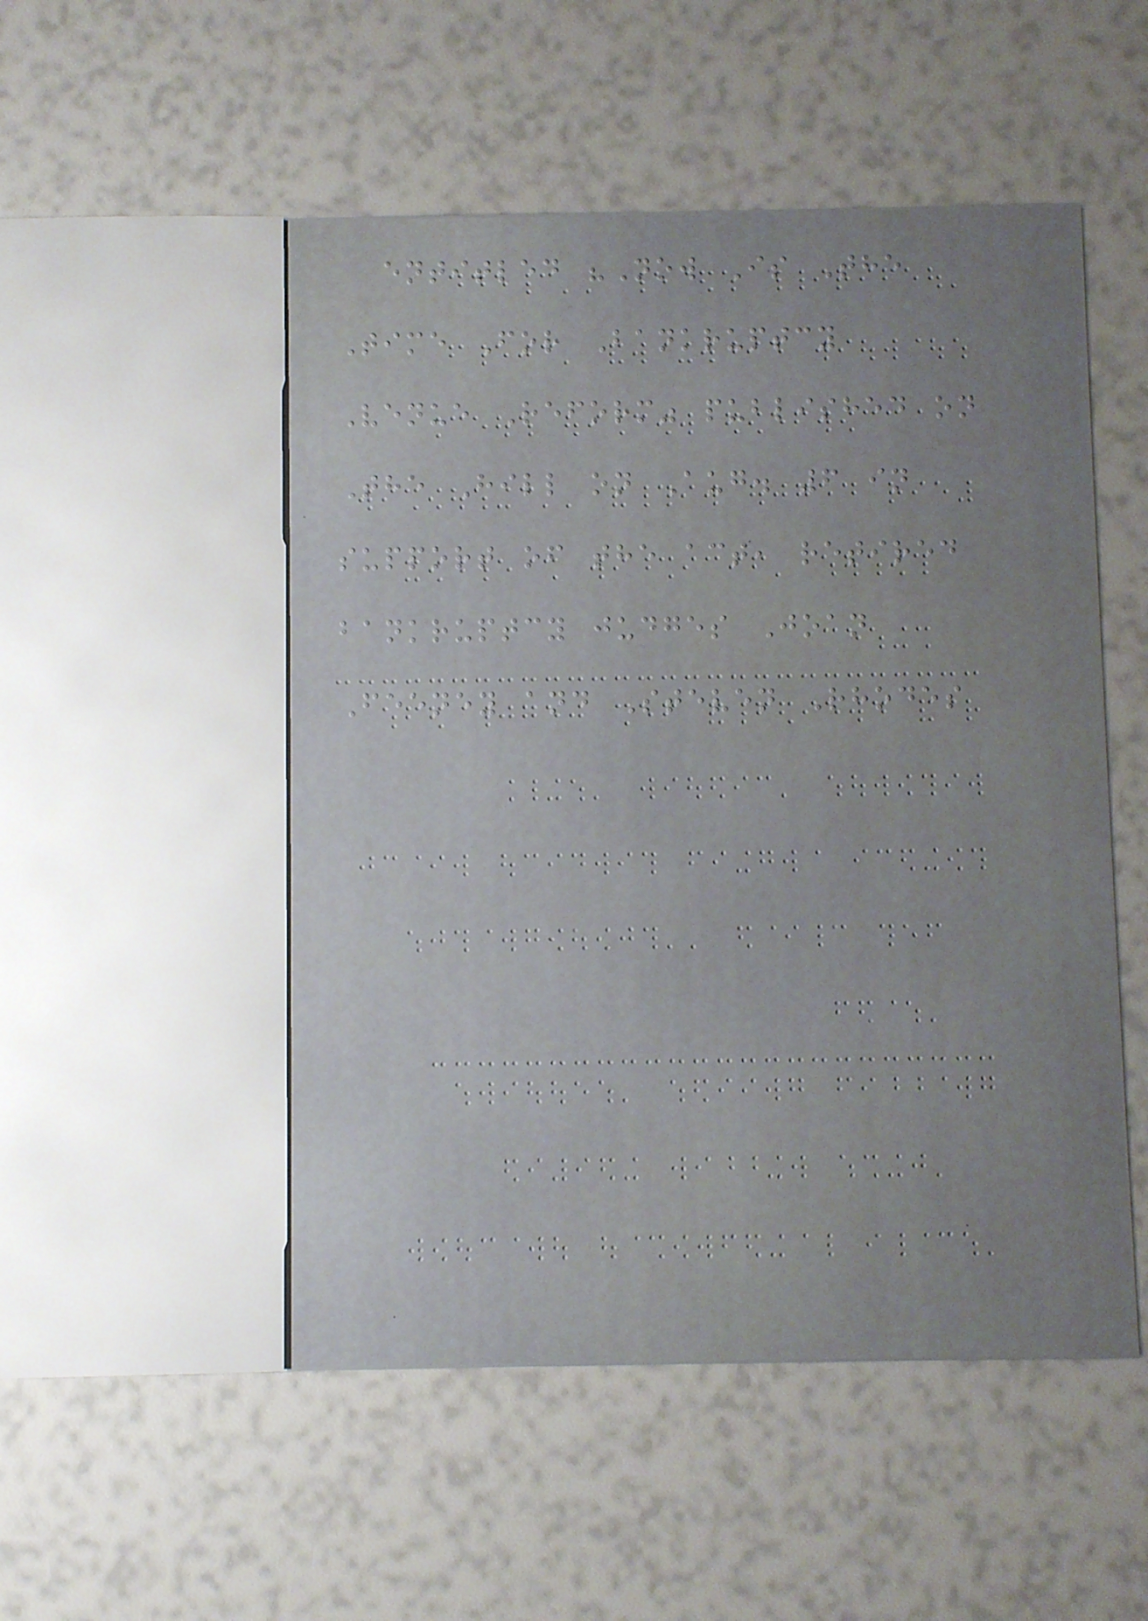entitled "Now Is The
Time For Bankruptcy
Venue Reform" published on
The Hill on Aug. 6 in
support of the act, retired
bankruptcy judges Joan
Feeney and Steven Rhodes
